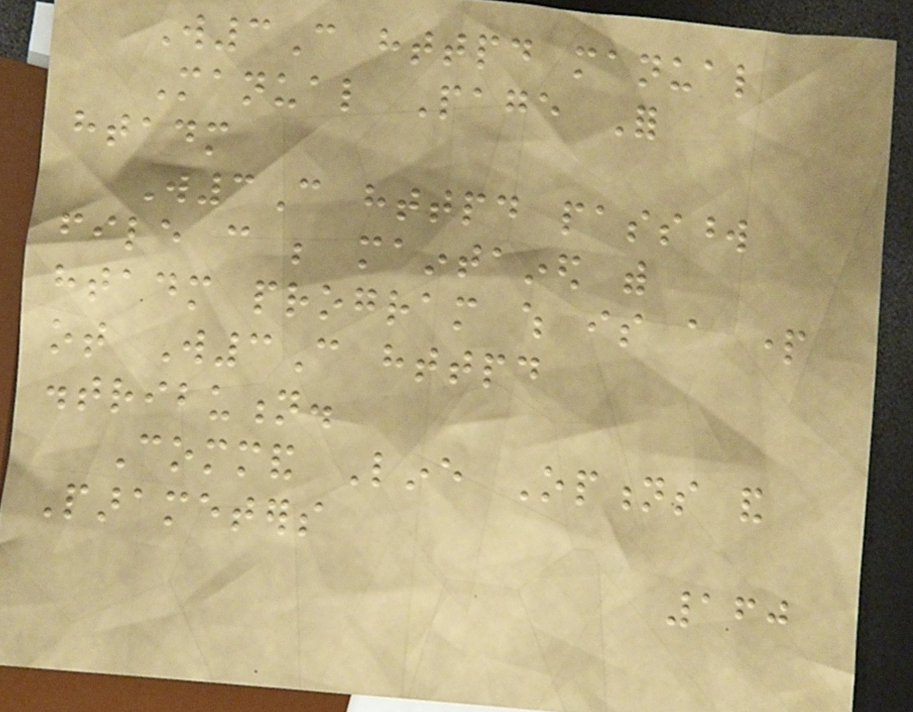W3C httpd manual
Manual Page For
htadm
W3C httpd password
file can be maintained with
htadm program which is a part
ot W3C httpd
distribution.
Command Line Options and
Parameters
160
